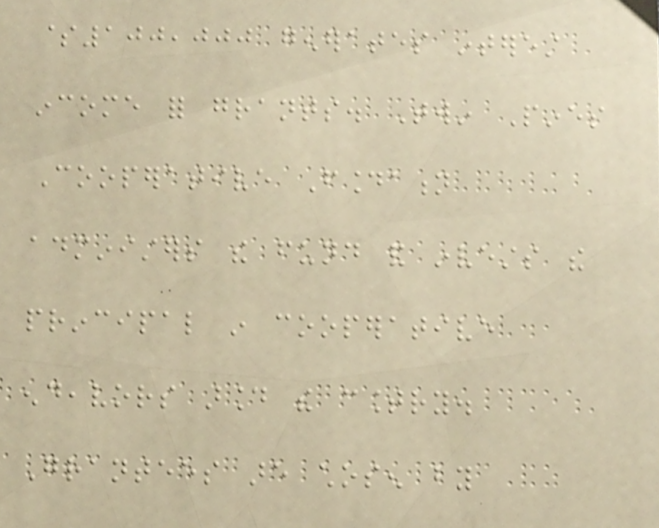$100,000 generates interest
income for grants. Twin Pines
Cooperative Foundation
administers the fund and invests the
principal in cooperative
endeavors around the country.
Grantees are chosen by
